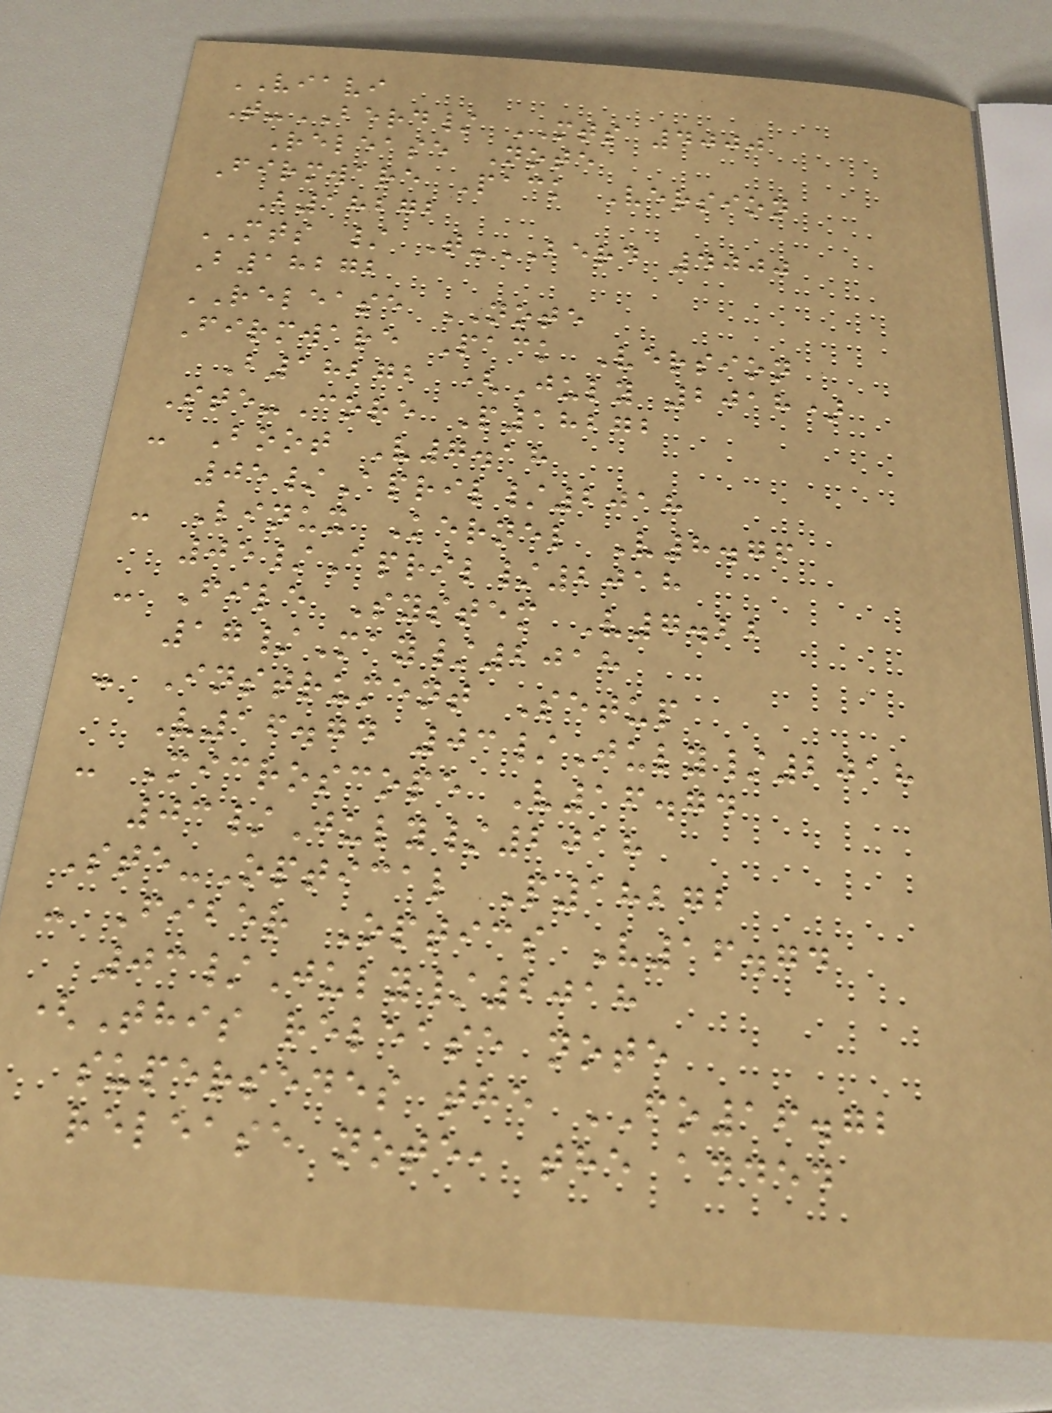VIAVI
T-BERD/ MTS 4000
Release Note
Firmware Pack Version
B18272
MTS / T-BERD 4000
B18272
RELEASE NOTE
Firmware Pack Version
B18272 (July 2018)
Ste-Core P18272
- Boot V7.18
05/April/2018
- Linux Kernel V8.76
05/April/2018
- File System V7.22
17/May/2018
- Instrument Setup
V16.74 03/July/2018
- Microscope V16.74
03/July/2018
Ste-Optical P18272
- Fiber Optics V16.74
03/July/2018
(This release note
supersedes the FO16.72
release note, the added
